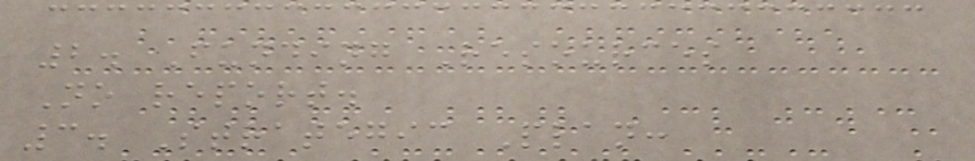2. Funding Resources
No report.
3. Strategic Plan:
